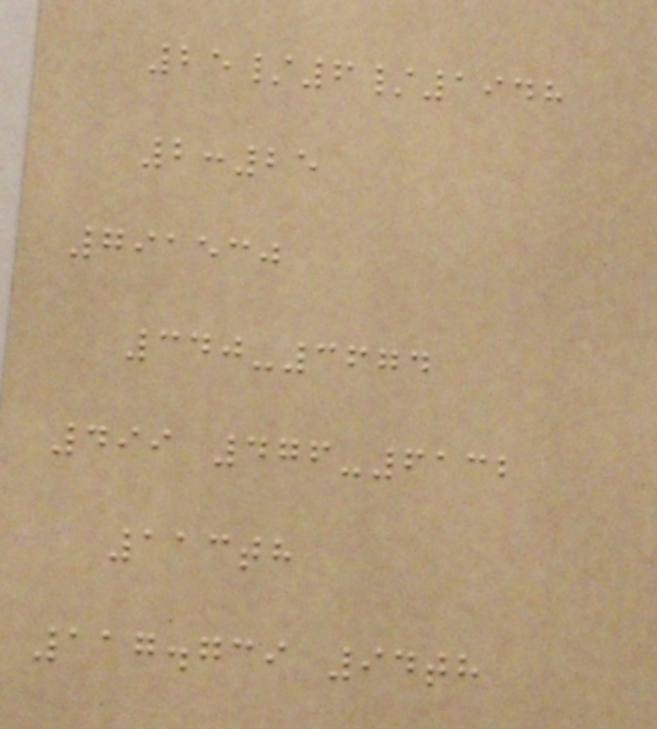25/6/1948
2:25
791530
340-3674
499 476-6132
113th
117.739 94th
